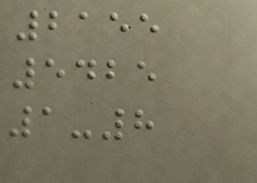2155
5425
1-8
